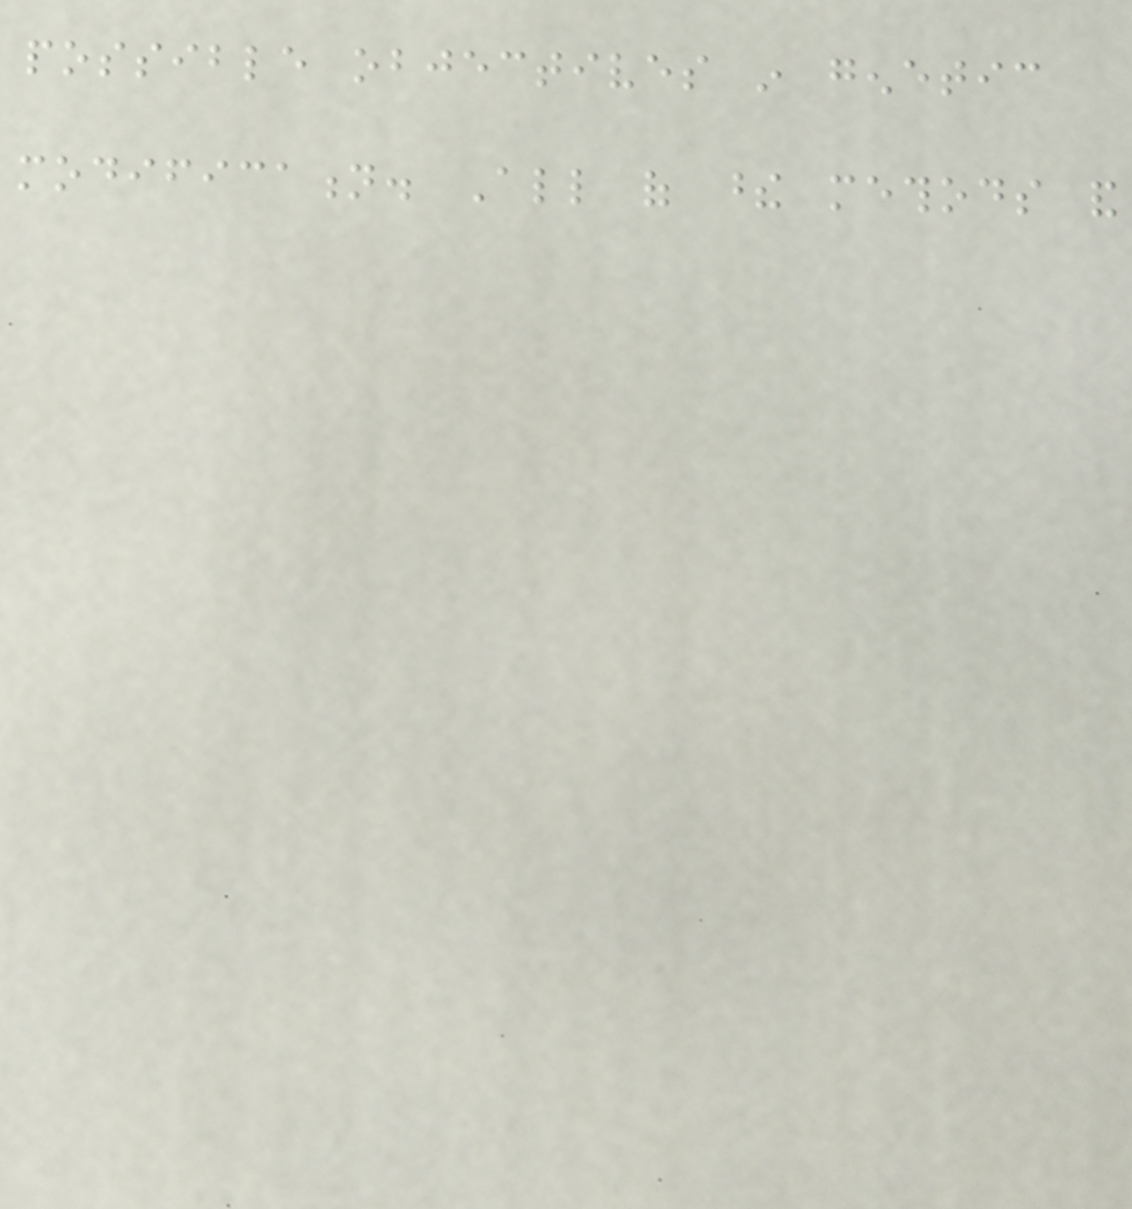possible objectives in genetic
modification. All of these methods and
